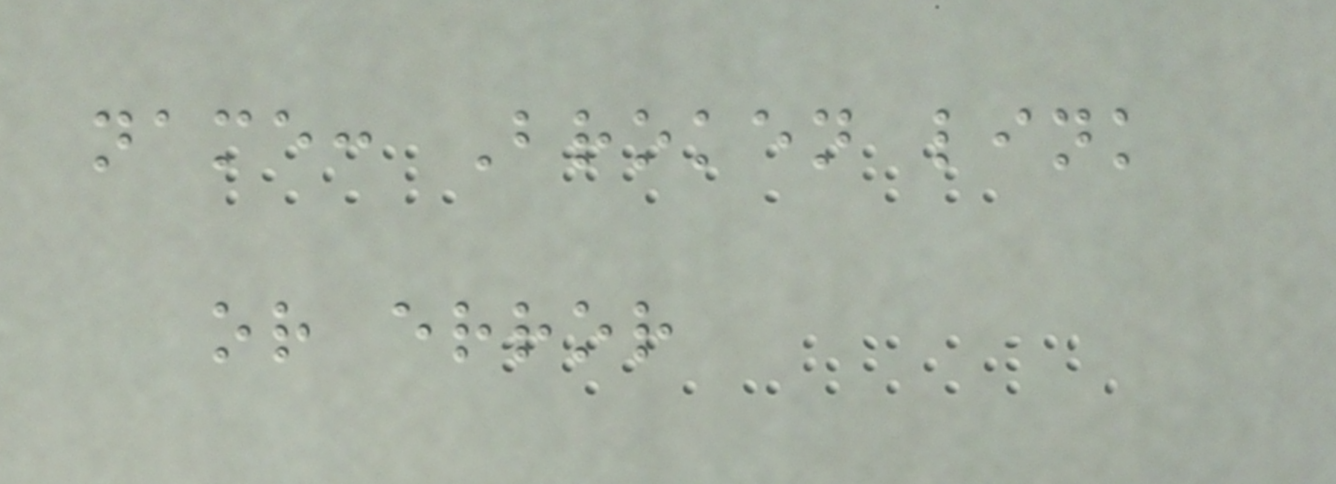name: Broken link
or error
